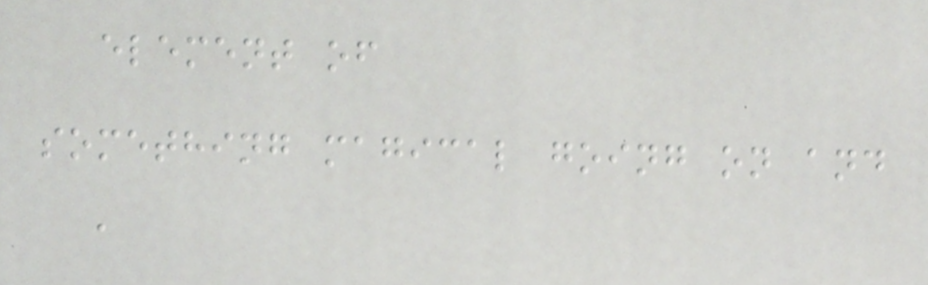element of
something magical going on and
a
